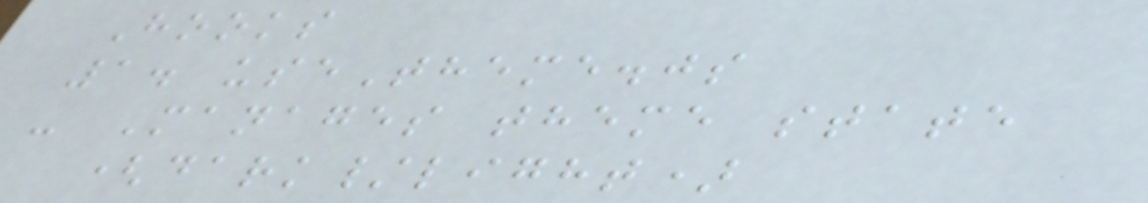Hooks
1. useTheme.js
- Manages theme state
(dark/light)
